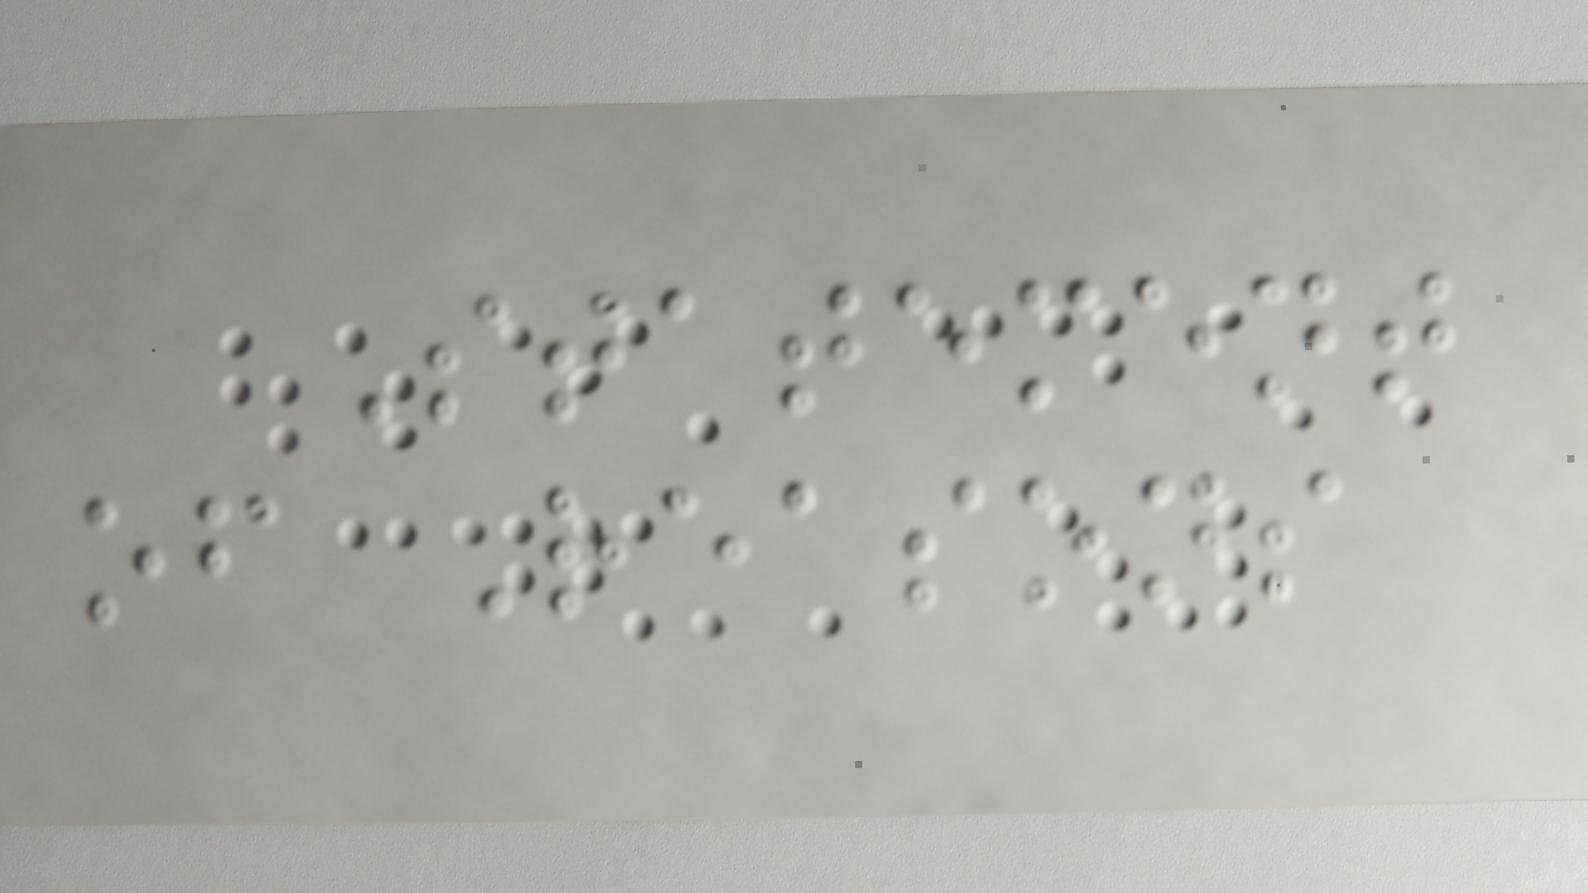Statement
of Reasons
